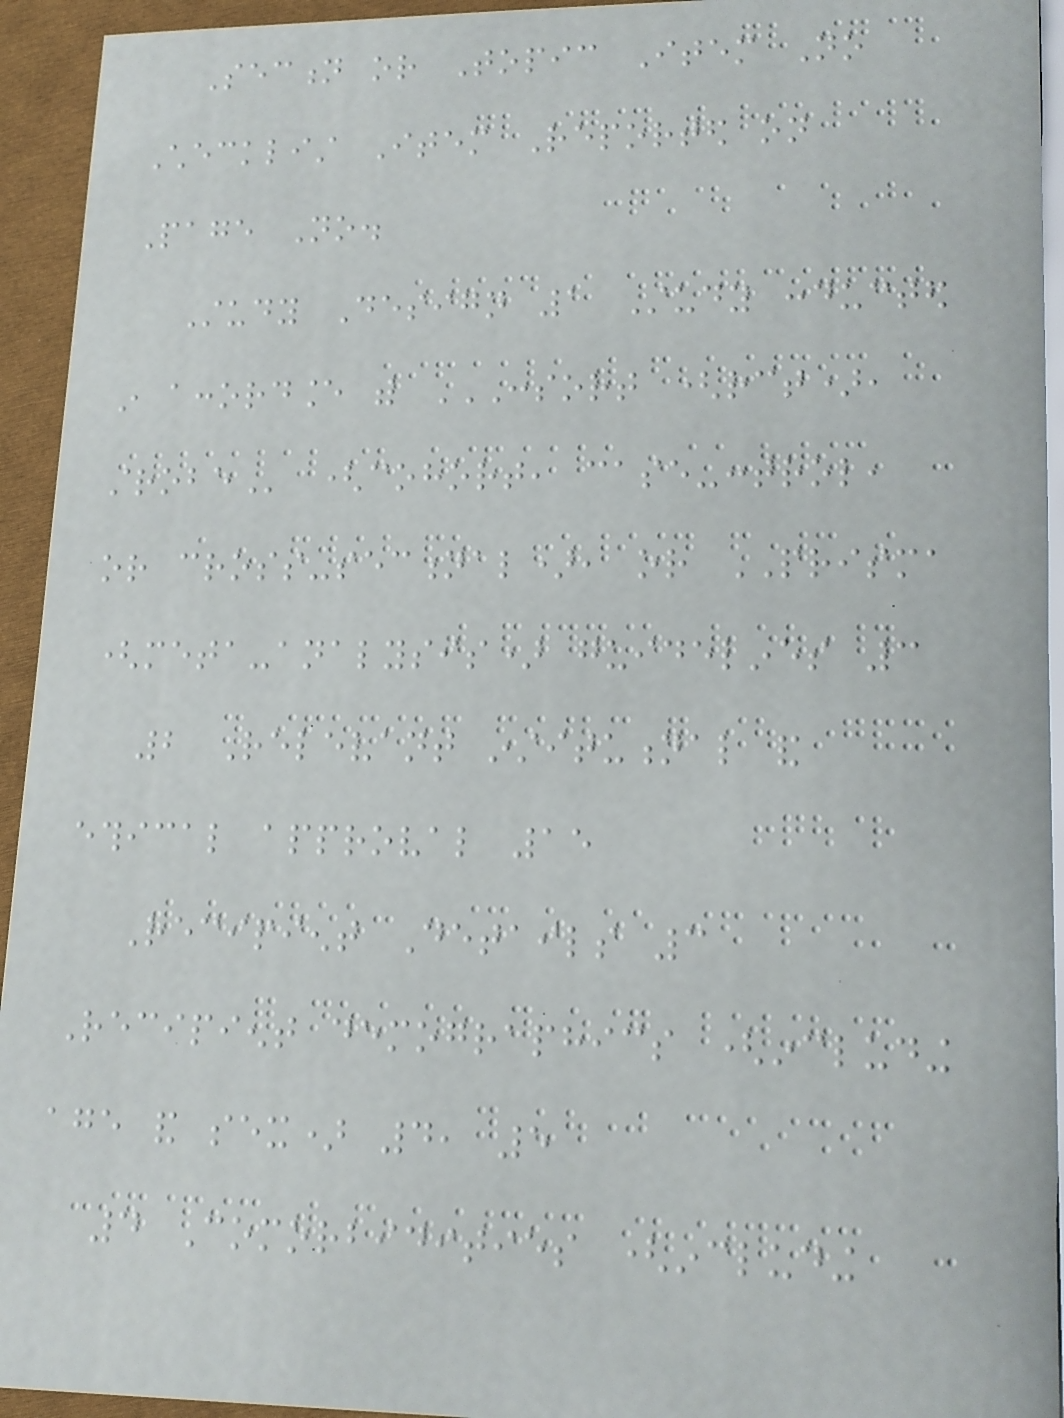Section or Topic Item No
Checklist Item Reported on
Page No.
Study Design 1 Study conducted
in accordance with CONSORT (RCT),
STROBE (cohort, case-control,
or cross-sectional), or PRISMA
(meta-analysis) guidelines 3
2 Relevant institutional and
ethical approval 15
Recipient Details 3
Recipient demographics (including
age and sex) 4, 5
4 Comorbidities (including
